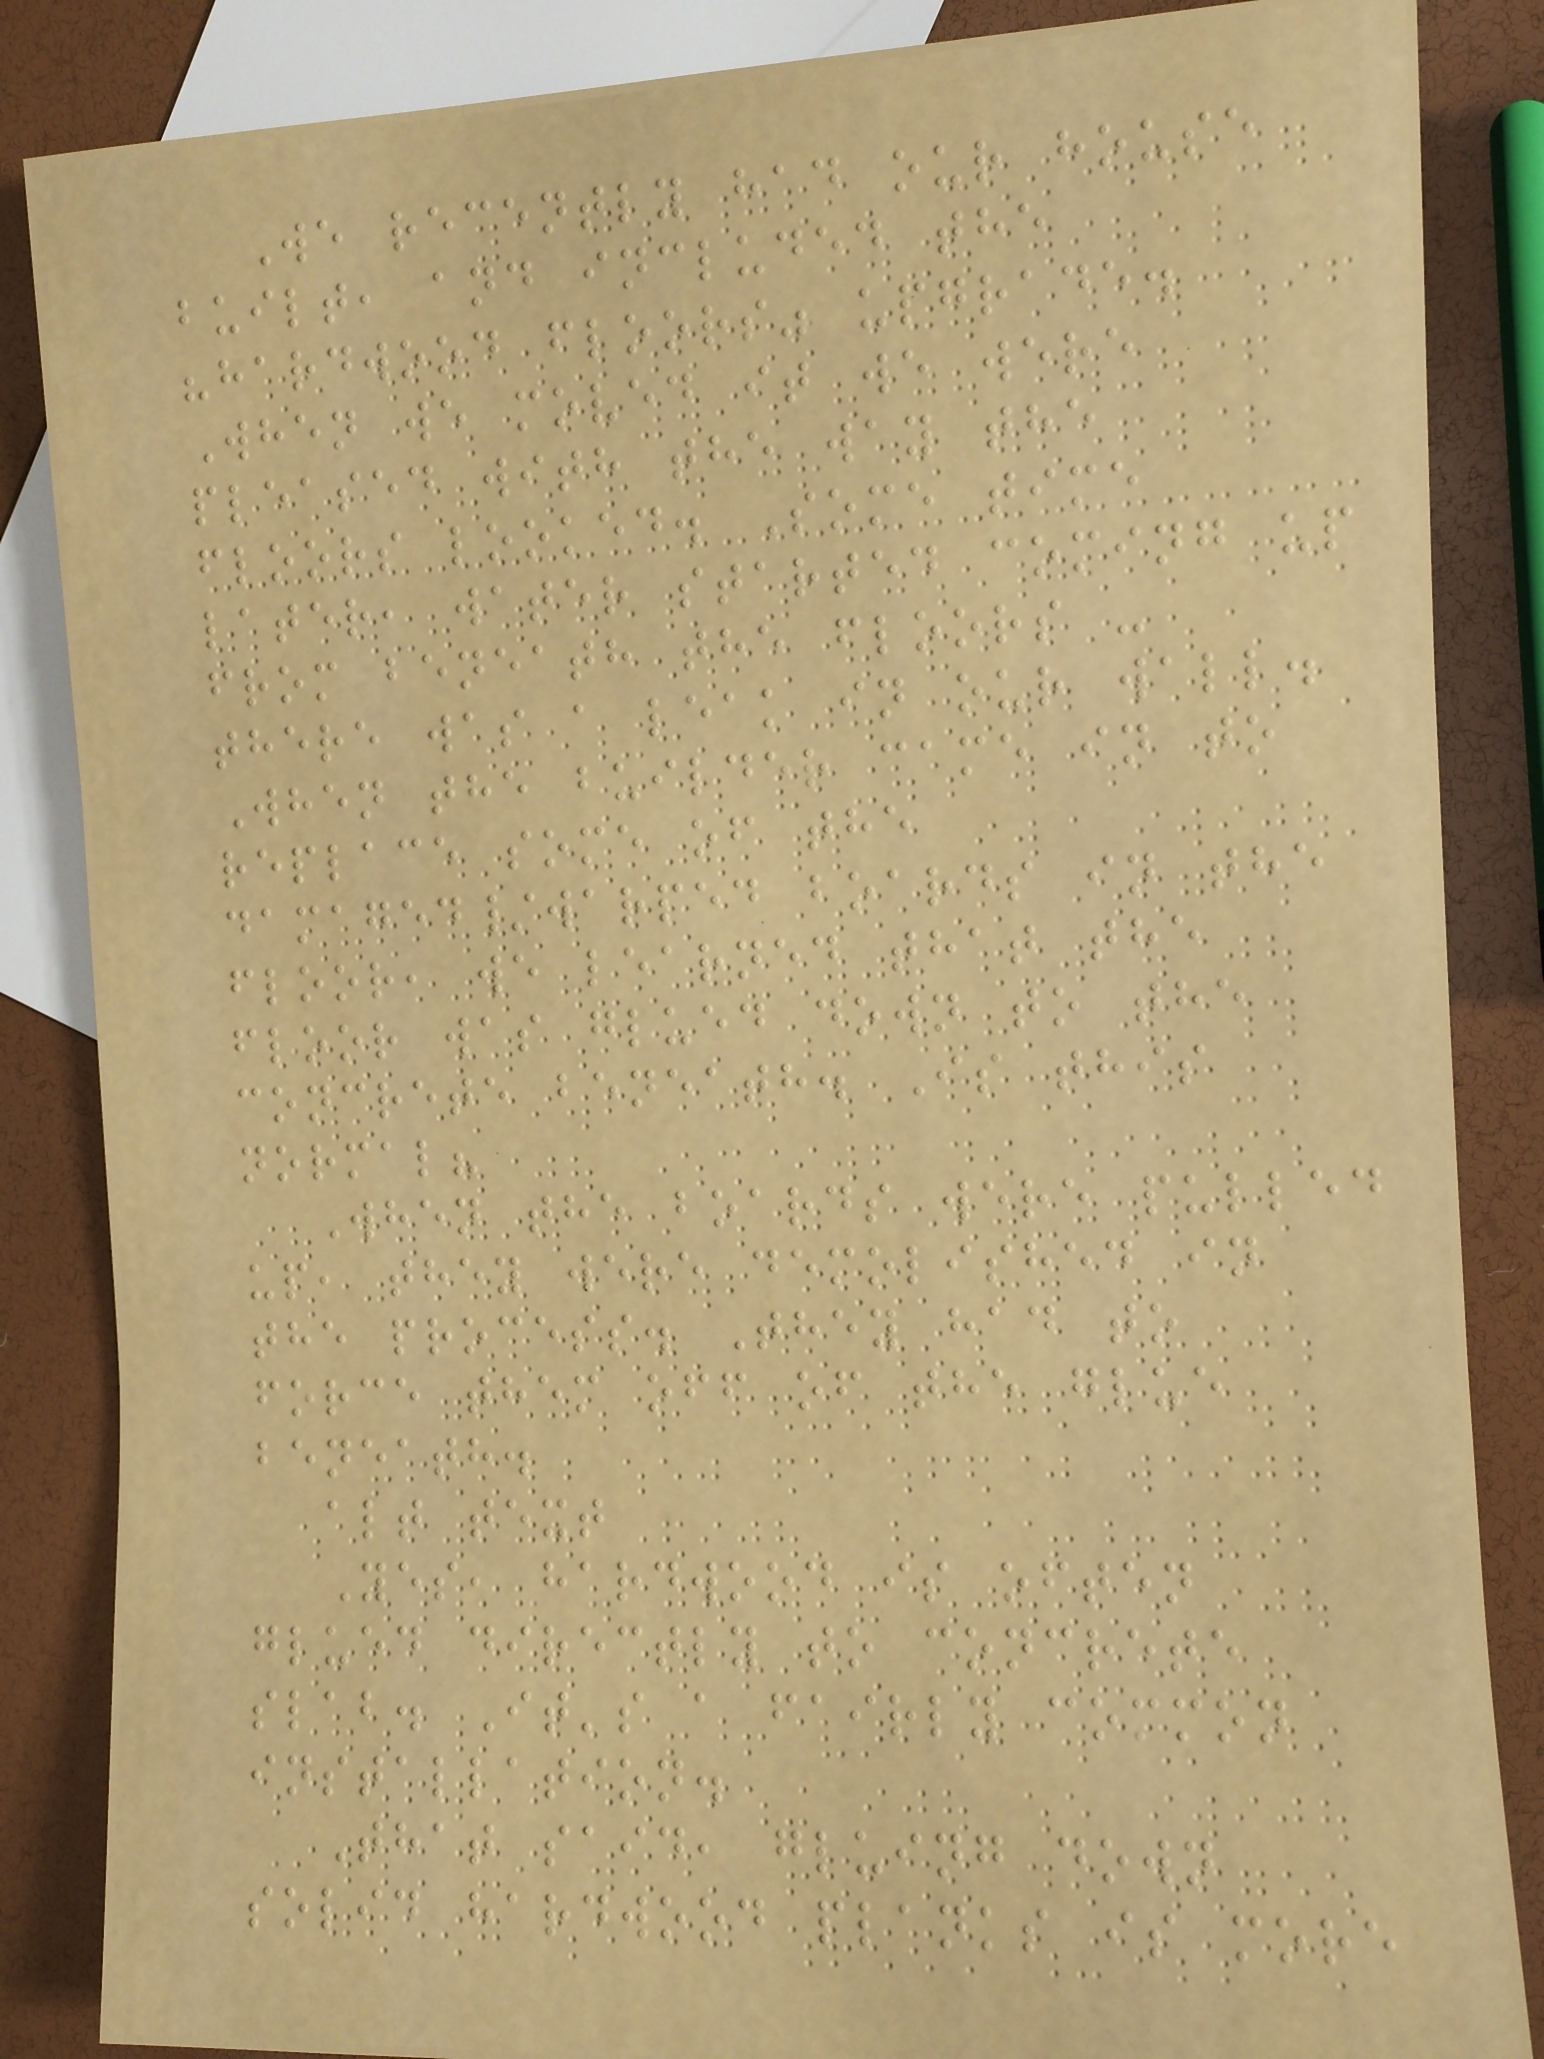We recently had our house
built, and included the
"hardwood floors" upgrade.
When we moved it we were
pleased with the way the
floors looked. Some time
later, water started coming up
from beneath the floors -
there was a leak in our wall.
When the builder came in to
replace some of the
damaged/warped boards in the
floor, we learned that the
floor was glued down to the
concrete beneath. Is this
normal?
When the boards were pulled
up, they were demolished in
the process. They had to
force them off of the glue
beneath.
alt text
Yes, hardwood is often
glued directly to concrete
slab. It's a fairly common
installation.
That said, gluing down
solid hardwood planks is more
